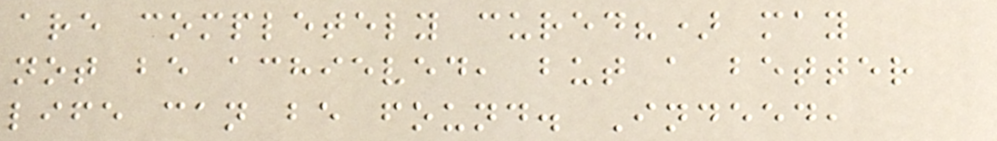are completely cured?) may
not be achieved, but a better
life can be found. Indeed,
